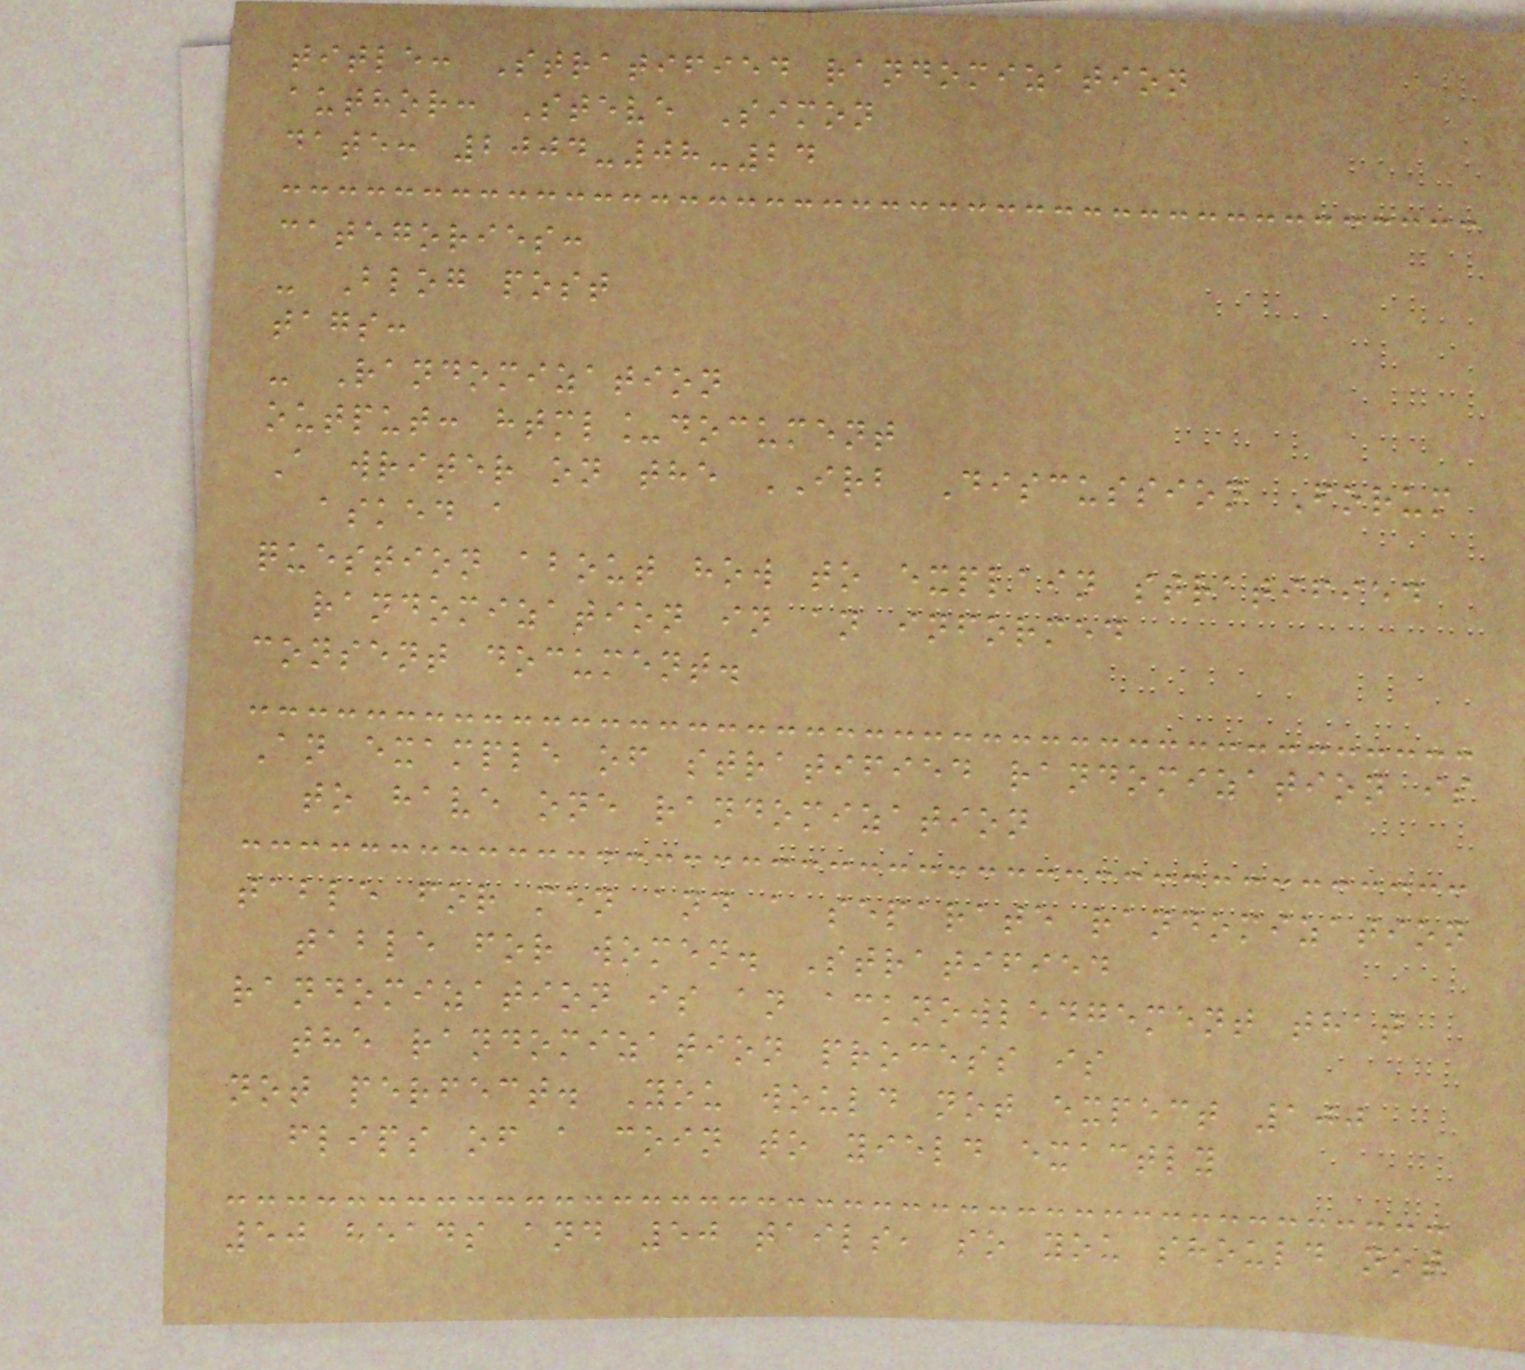title: Stratified randomization
author: Steve Simon
date: 2004-08-24
categories:
- Blog post
tags:
- Randomization
output: html_document
A writer on the IRB Discussion Forum
asked a
question about how to explain stratified
randomization in an informed
consent document.
An example of stratified randomization is
to have one randomization
table for men and a separate randomization
table for women. Stratified
randomization is an acknowledgement that
the randomization process is
not perfect. You would not expect 100
flips of a coin to yield exactly
50 heads and 50 tails, so you should not
